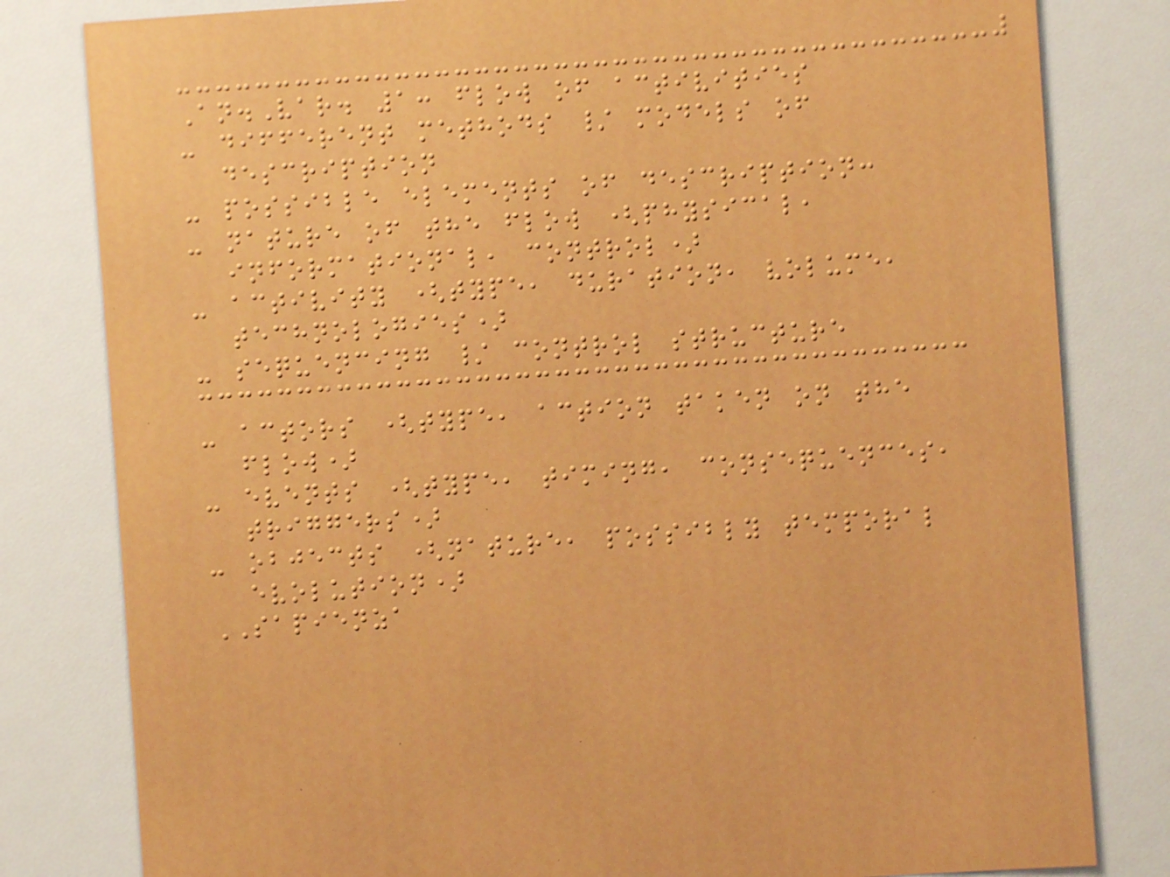An.Var. 1: flow of activities
- different methods / models of
description
- possible elements of description:
- nature of the flow (physical,
informational, control)
- activity (type, duration, volume,
technologies)
- sequencing / control structure
- actors (type, action taken on the
flow)
- events (type, timing, consequences,
triggers)
- objects (nature, possibly temporal
evolution)
SAPIENZA
